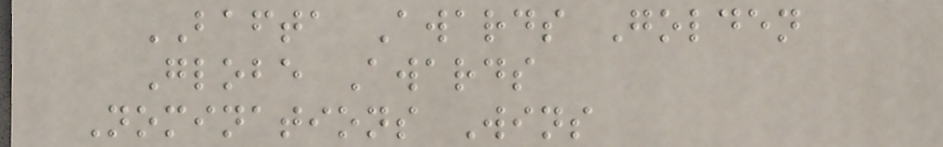BAFTA Awards Golden
Globe Awards
Nominations Wins
